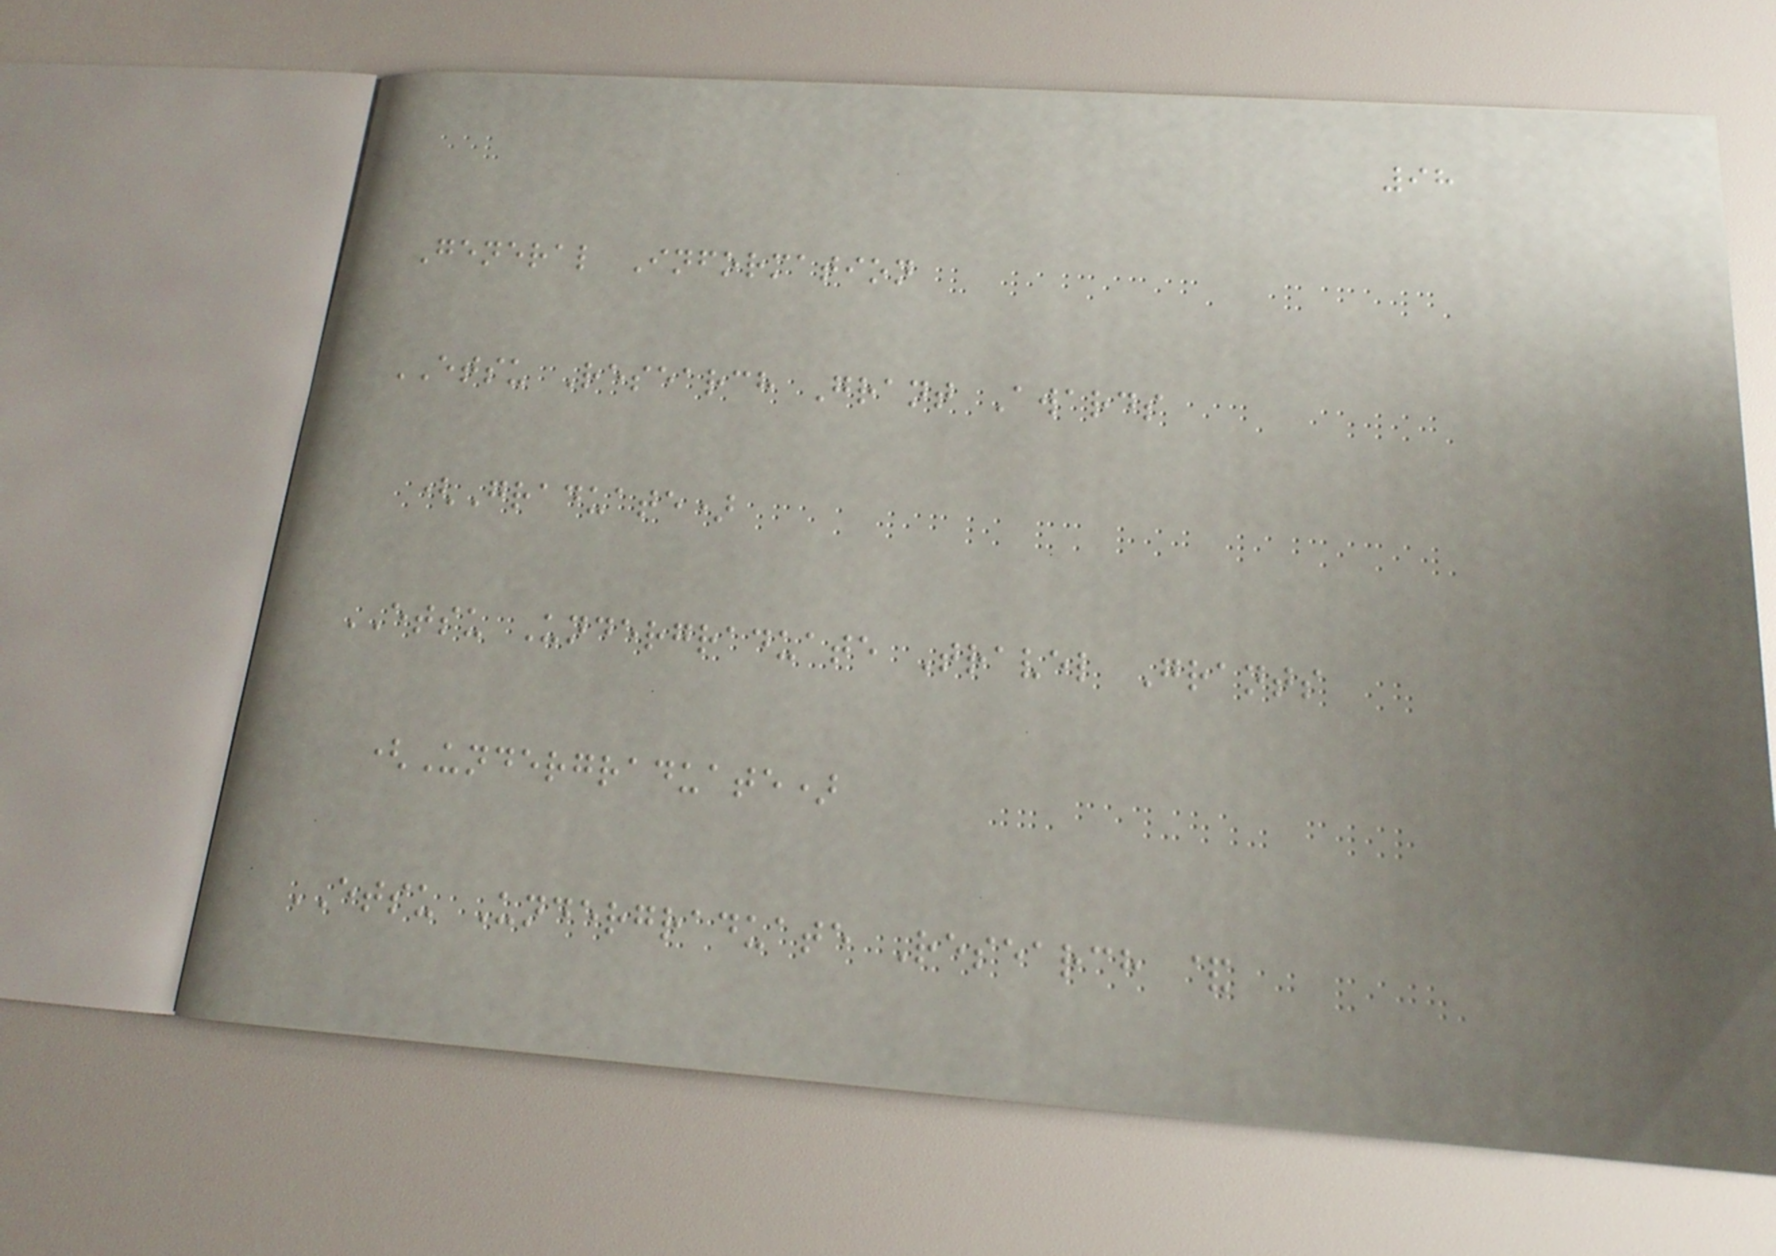98
General Information
ETSU Research Grant Awards
(Graduate)
ETSU Undergraduate Travel Grants
(Undergraduate)
ETSU Undergraduate Research &
